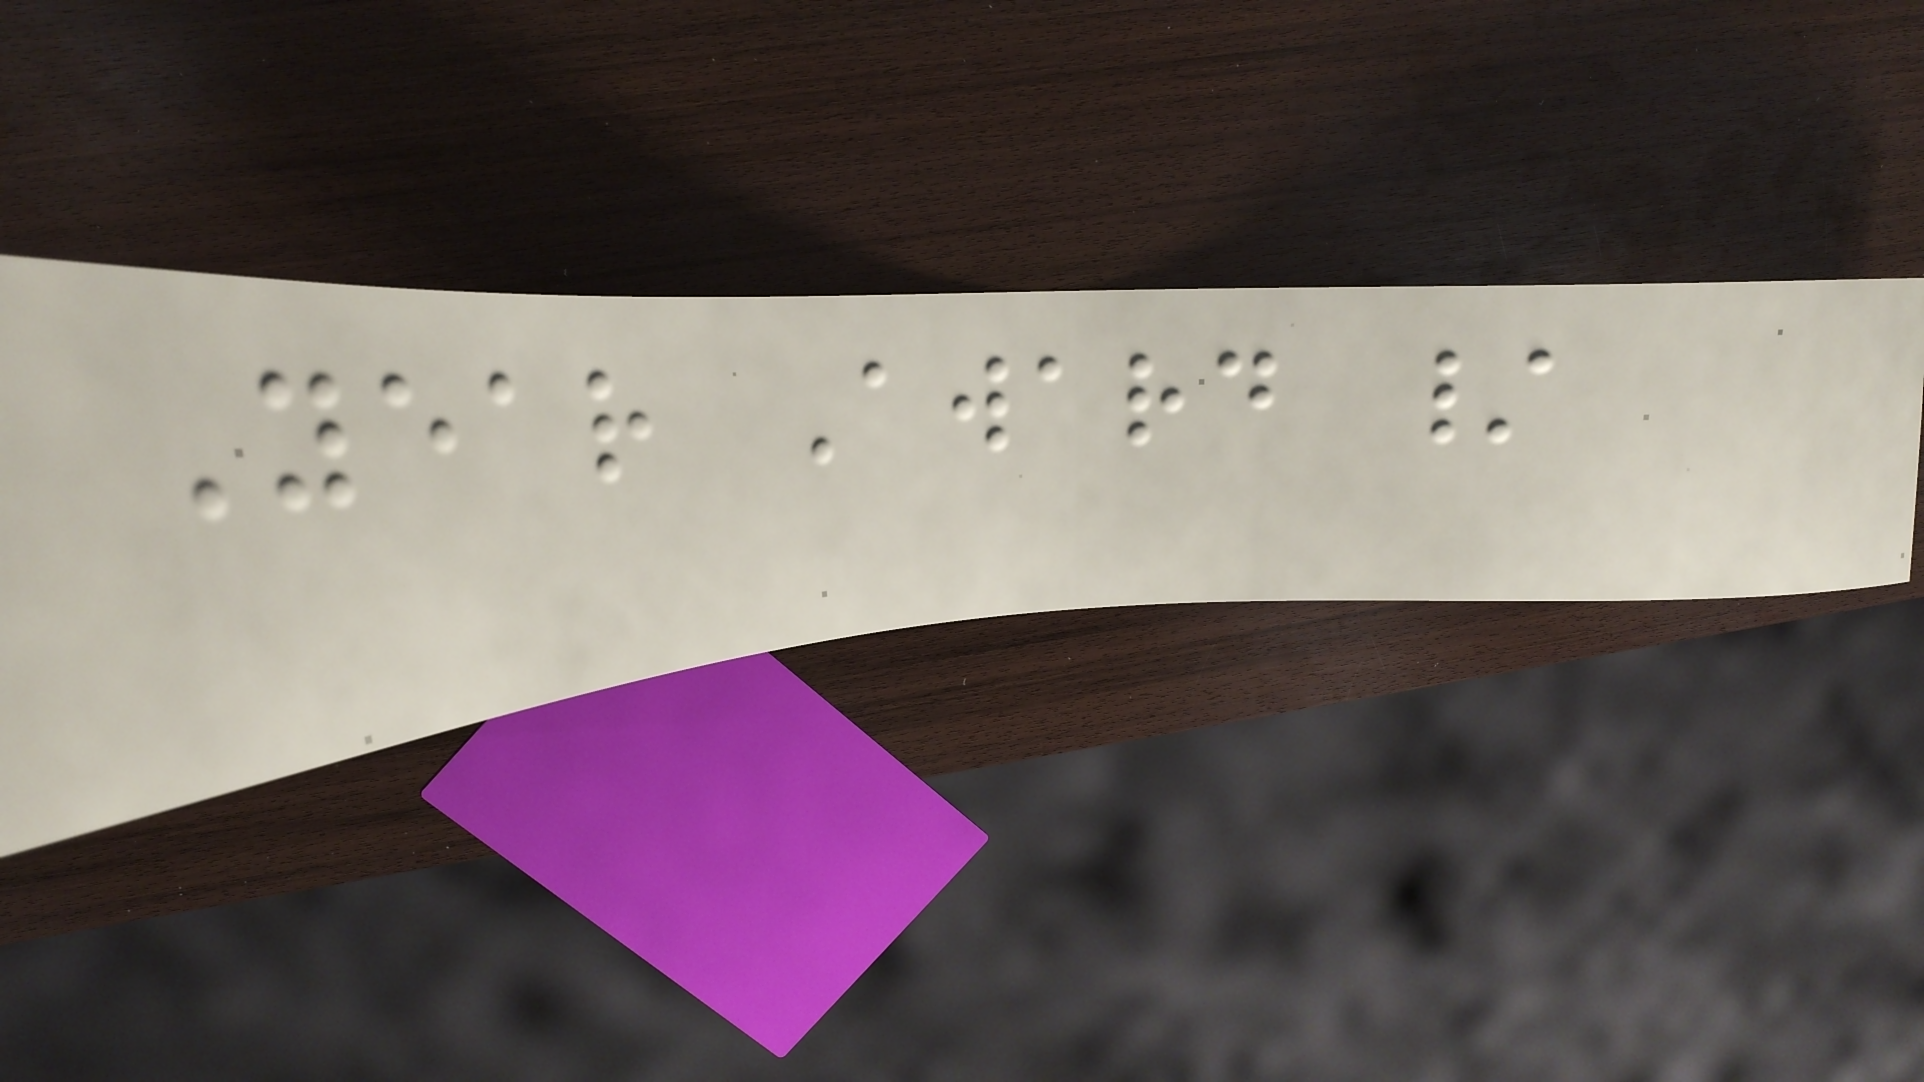Year Award /
